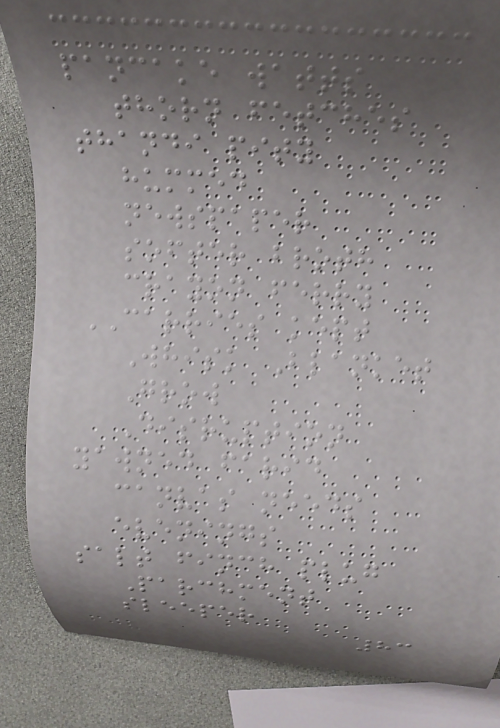pancake watts
thorn fetches
thandi pity
hummed
newspaper
softer broth
crayon ferry
CARRIES kept
Whisk Blanket
Grow
Disruption
yawned farid
canvas needs
evenings
salt finch plug
Parchment
sleeper
83
